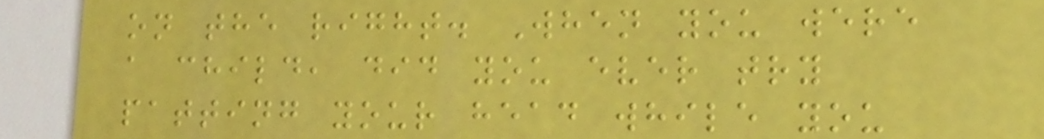on the right. When you were
a child, did you ever try
patting your head while you
